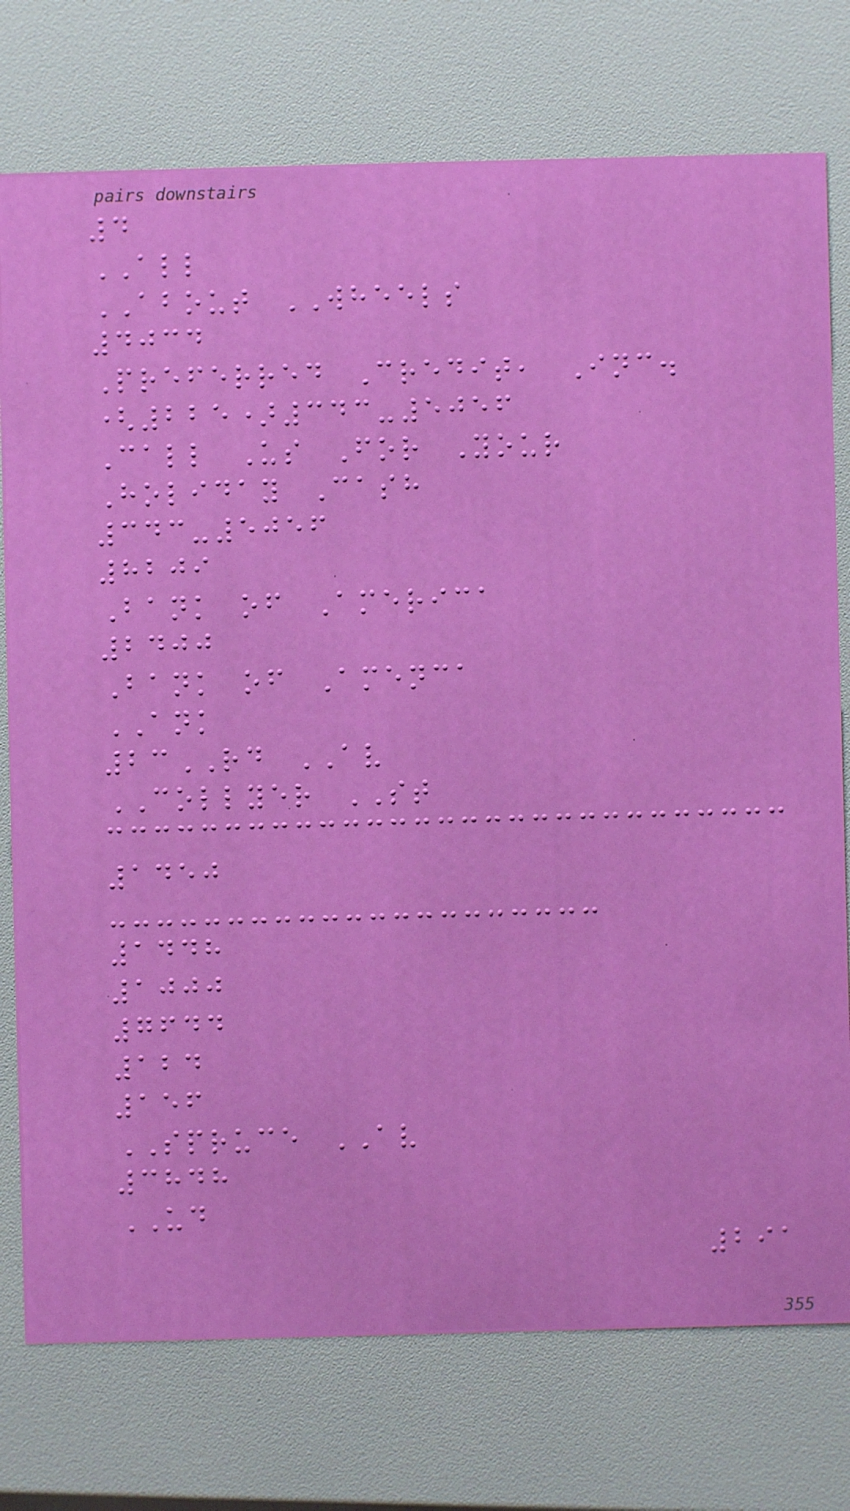4
ALL
ABOUT WHEELS
4034
Preferred Credit, Inc.
(225)343-5056
Call Us For Your
Holiday Cash
343-5056
8209
Bank of America
2400
Bank of Amenca
ANK
23RD AV
COLLYER ST
1450
1448
1000
7644
124
156
SPRUCE AV
3848
UD
291
